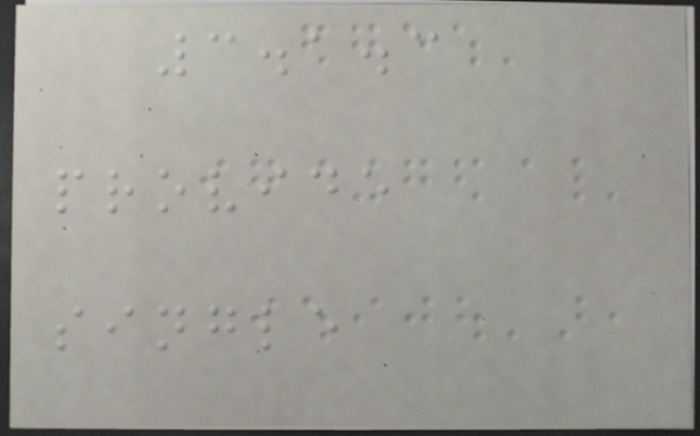3.1.3
provide
single
